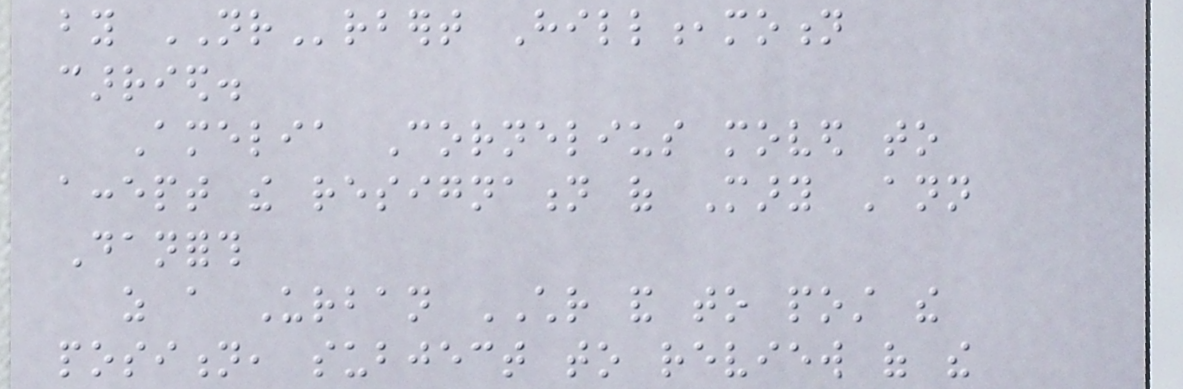by NRrbert Hill,motion
carried.
Amelia Cornelius moved to
accept the resignation of Mary Ann
Danforth
as a Urban CHR and to post the
position, subject to review of the
